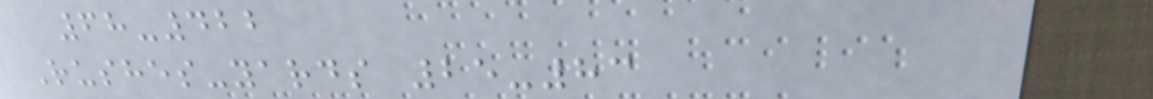68-422
Rushes-yards 25-83
